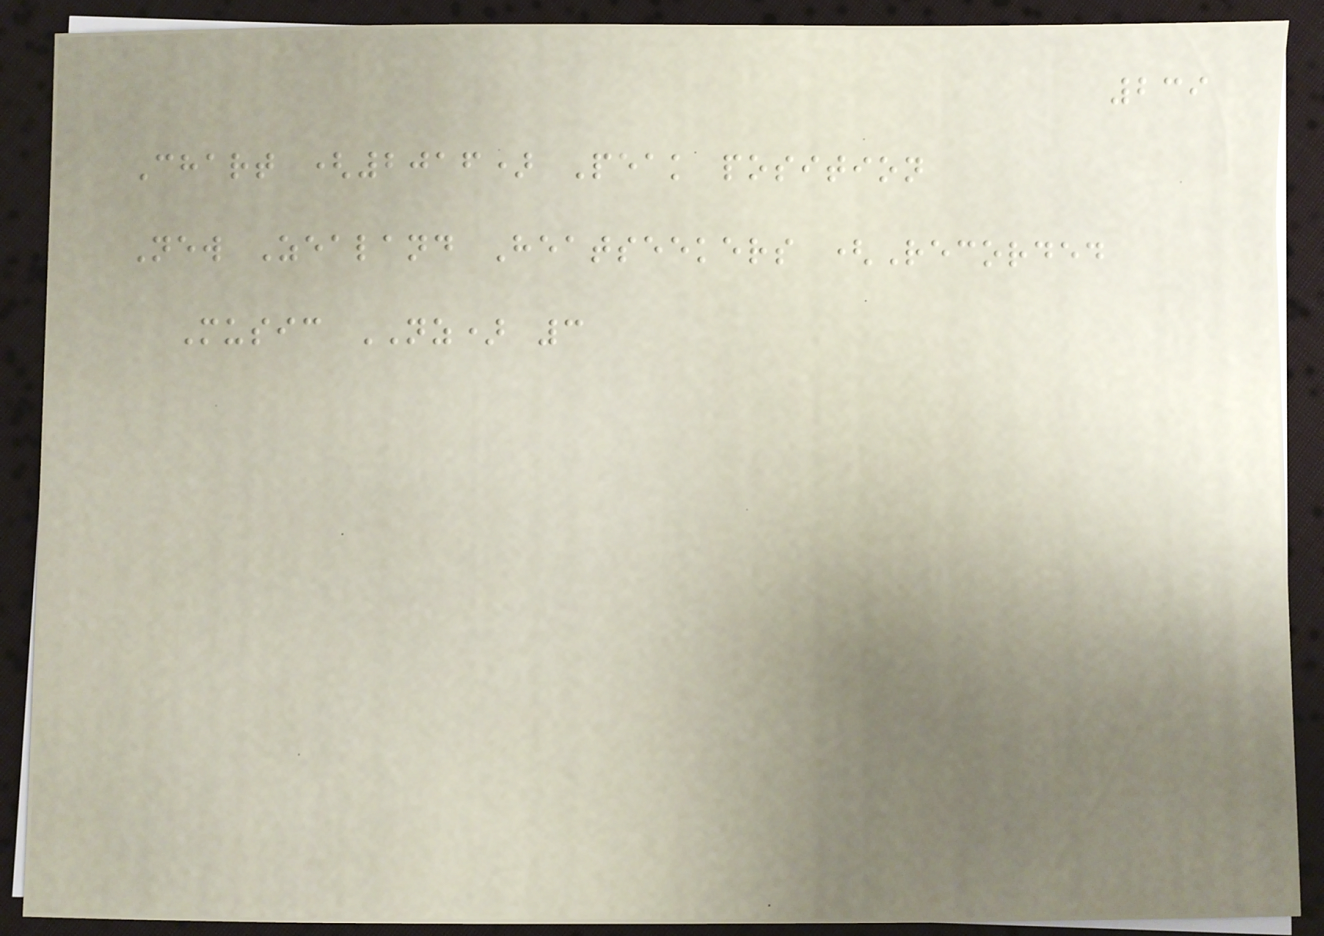239
Chart (2016) Peak position
New Zealand Heatseekers (Recorded
Music NZ) 3
